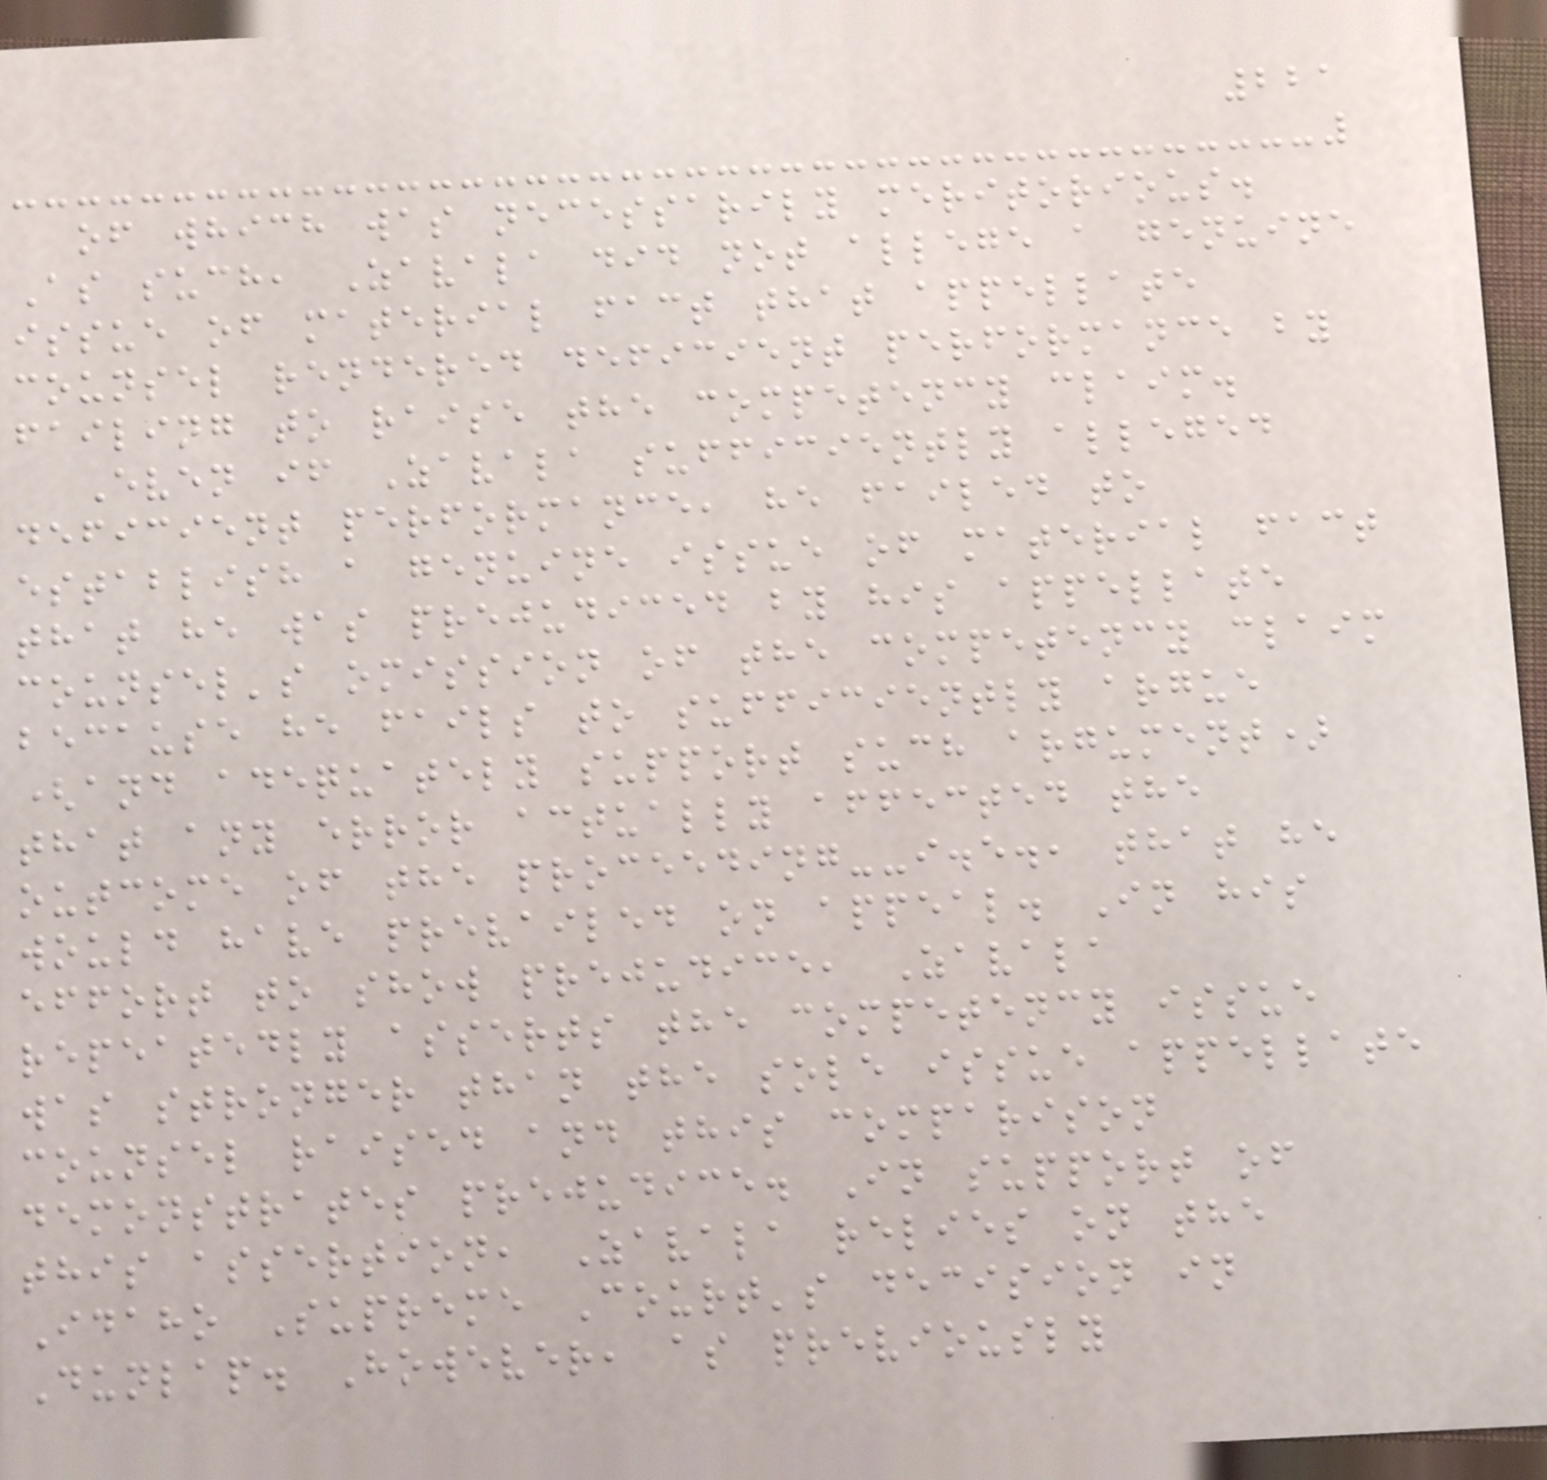221
of which was necessarily meritorious.
As such, Zavala did not allege a genuine
issue of material fact that appellate
counsel rendered deficient performance by
failing to raise the competency claim.
Even if Zavala sufficiently alleged
deficient performance, he failed to
establish a genuine issue of material fact
that he was prejudiced by his appellate
counsel's omission of the competency claim
because he fails to sufficiently argue
(and adequately support such argument)
that any error actually affected the
outcome of the proceeding--i.e., that he
would have prevailed on appeal. In his
effort to show prejudice, Zavala
repeatedly asserts the competency issue
was stronger than the sole issue appellate
counsel raised and this comparison
demonstrates prejudice. In support of
this assertion, Zavala relies on the
Idaho Supreme Court's decision in
Dunlap. However, as previously
